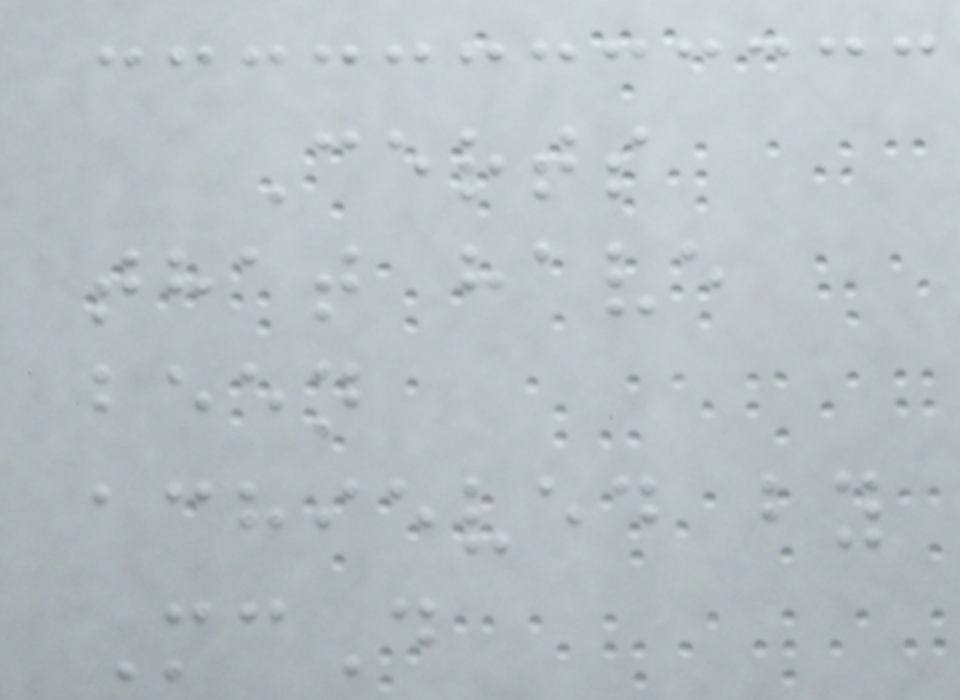Certs
that have
been
achieved by
McD
